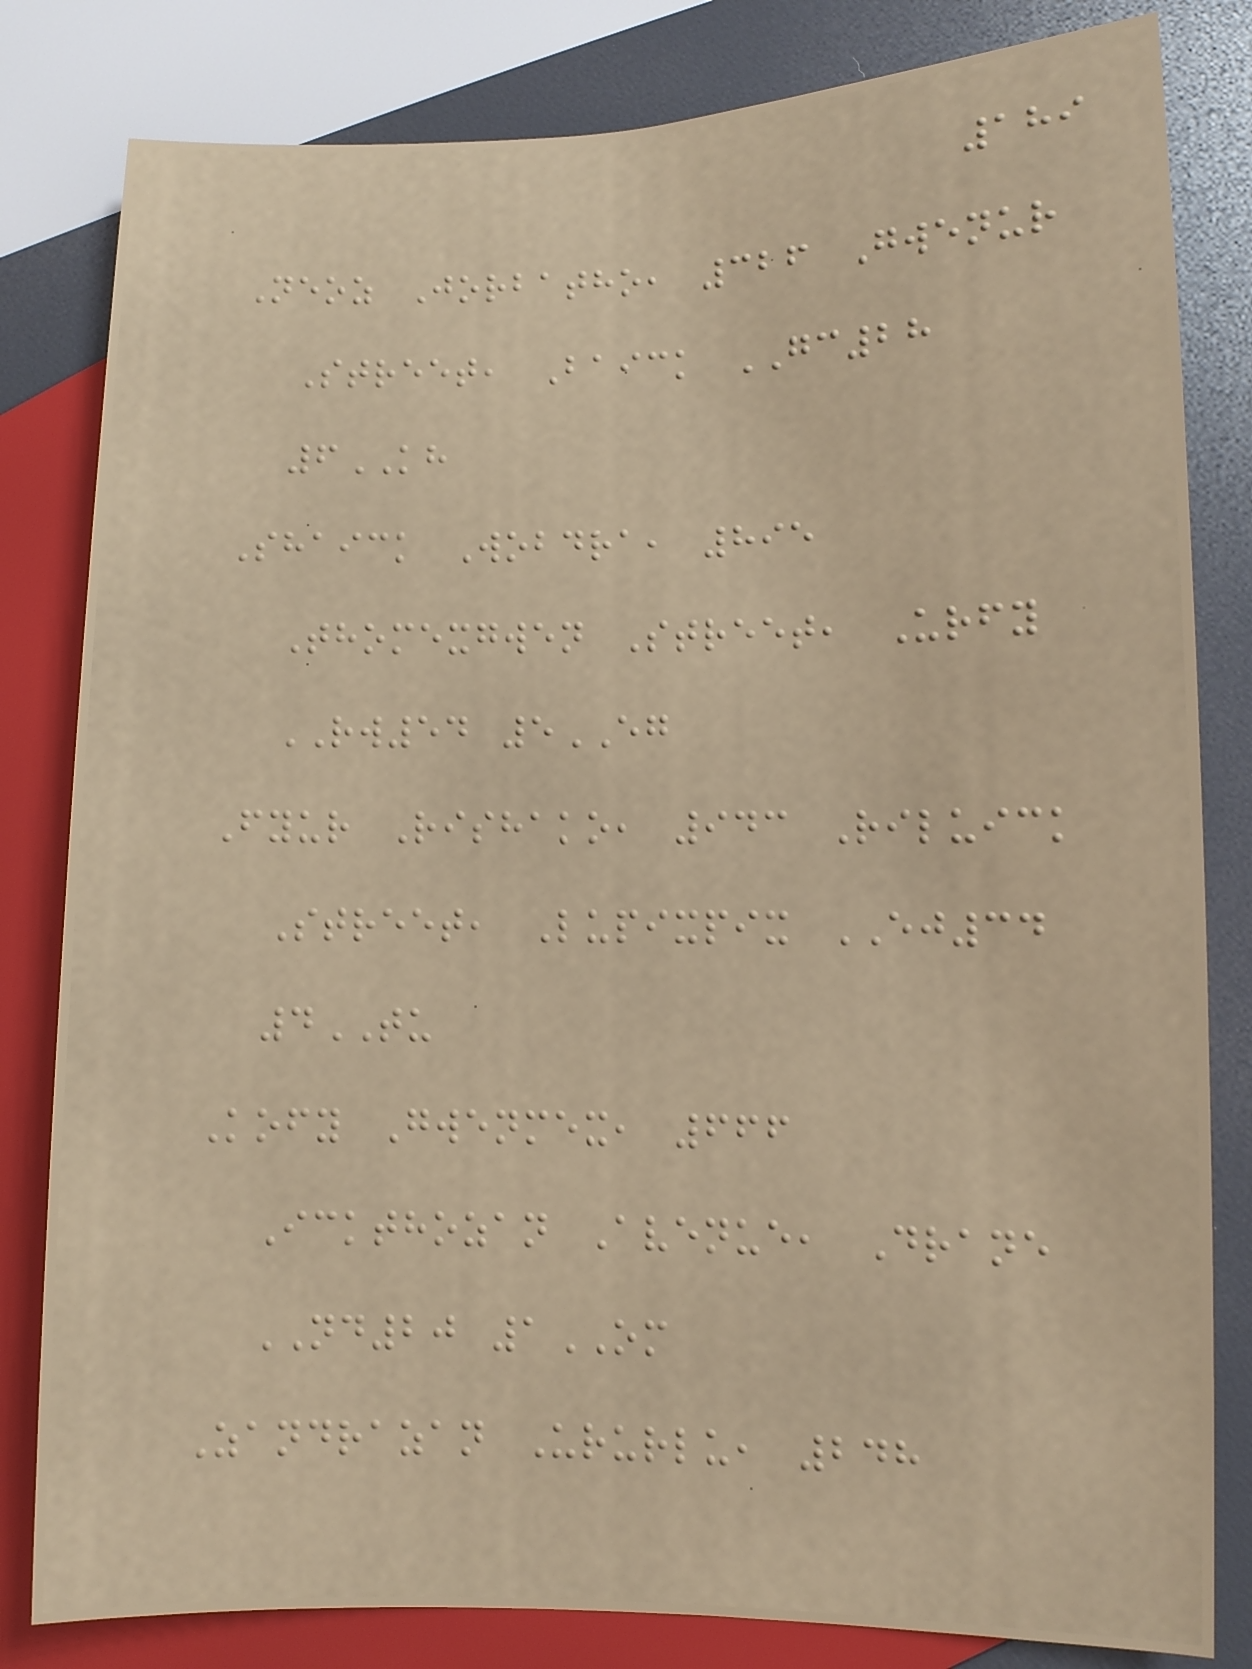189
Neoz Jorbatho, 326 Gwenur
Street, Baick GC28
6KH
Shaick Wobdra, 895
Thomexgwen Street, Urfy
RW54 5EG
Fyur Rishako, 943 Riluick
Street, Lupixpix EJ34
4TU
Kofy Gwenmex, 666
Ickthozan Avenue, Drane
ND20 1OM
Zandrazan Ururlu, 248
